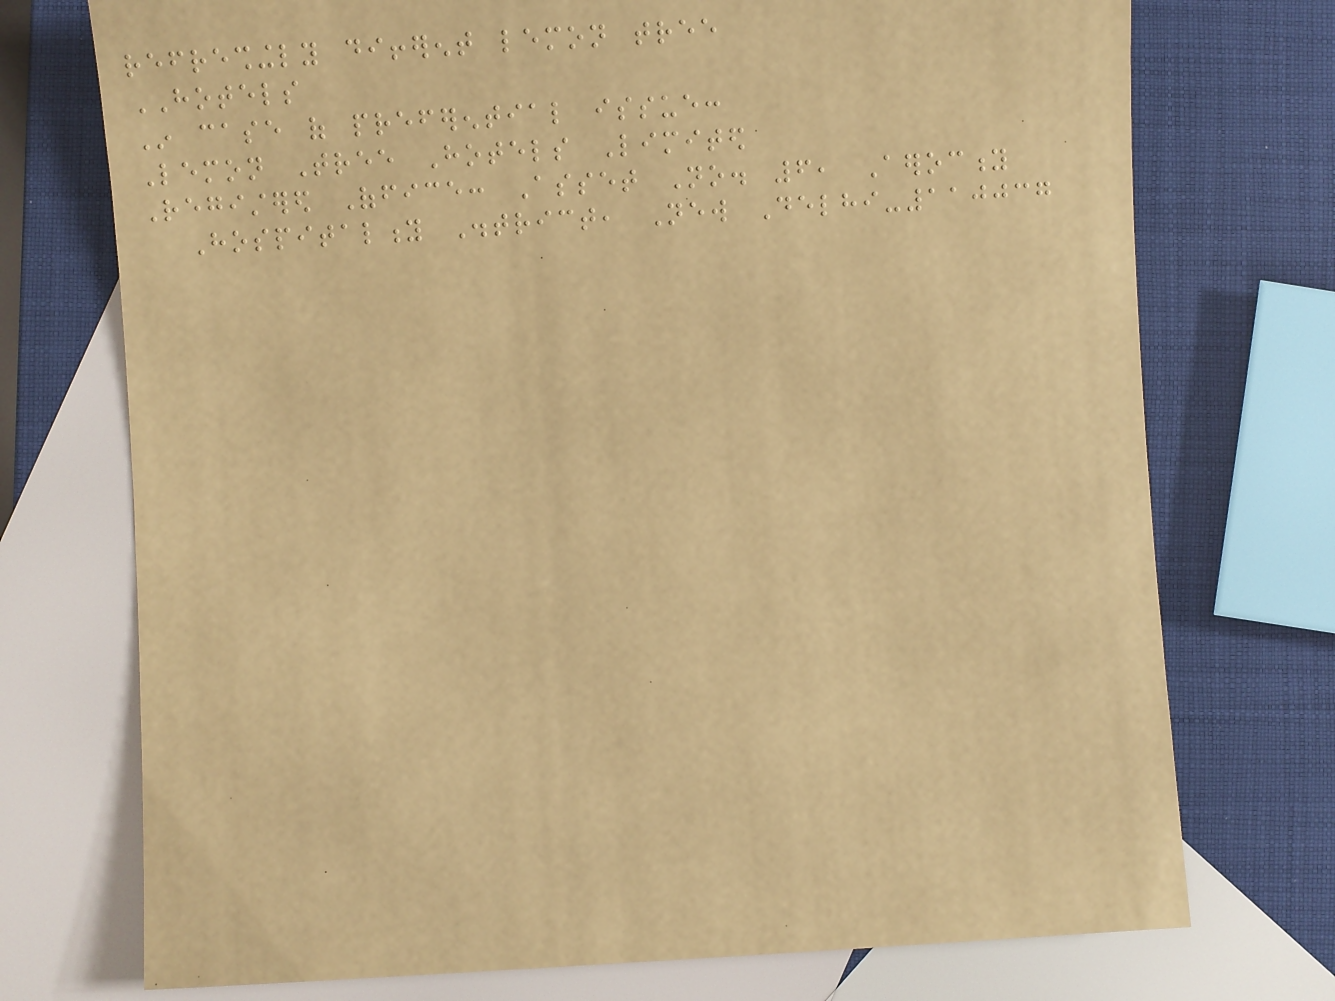refreshingly different lemon tree
HOTELS
In case of preferential issue:
Lemon Tree Hotels Limited
Registered Office: Asset No. 6, Aerocity
Hospitality District, New Delhi-110037
